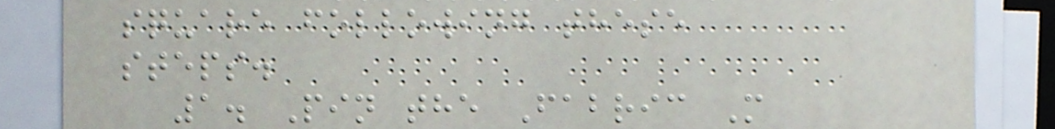square following these
steps.
1. Pin the Fabric M
